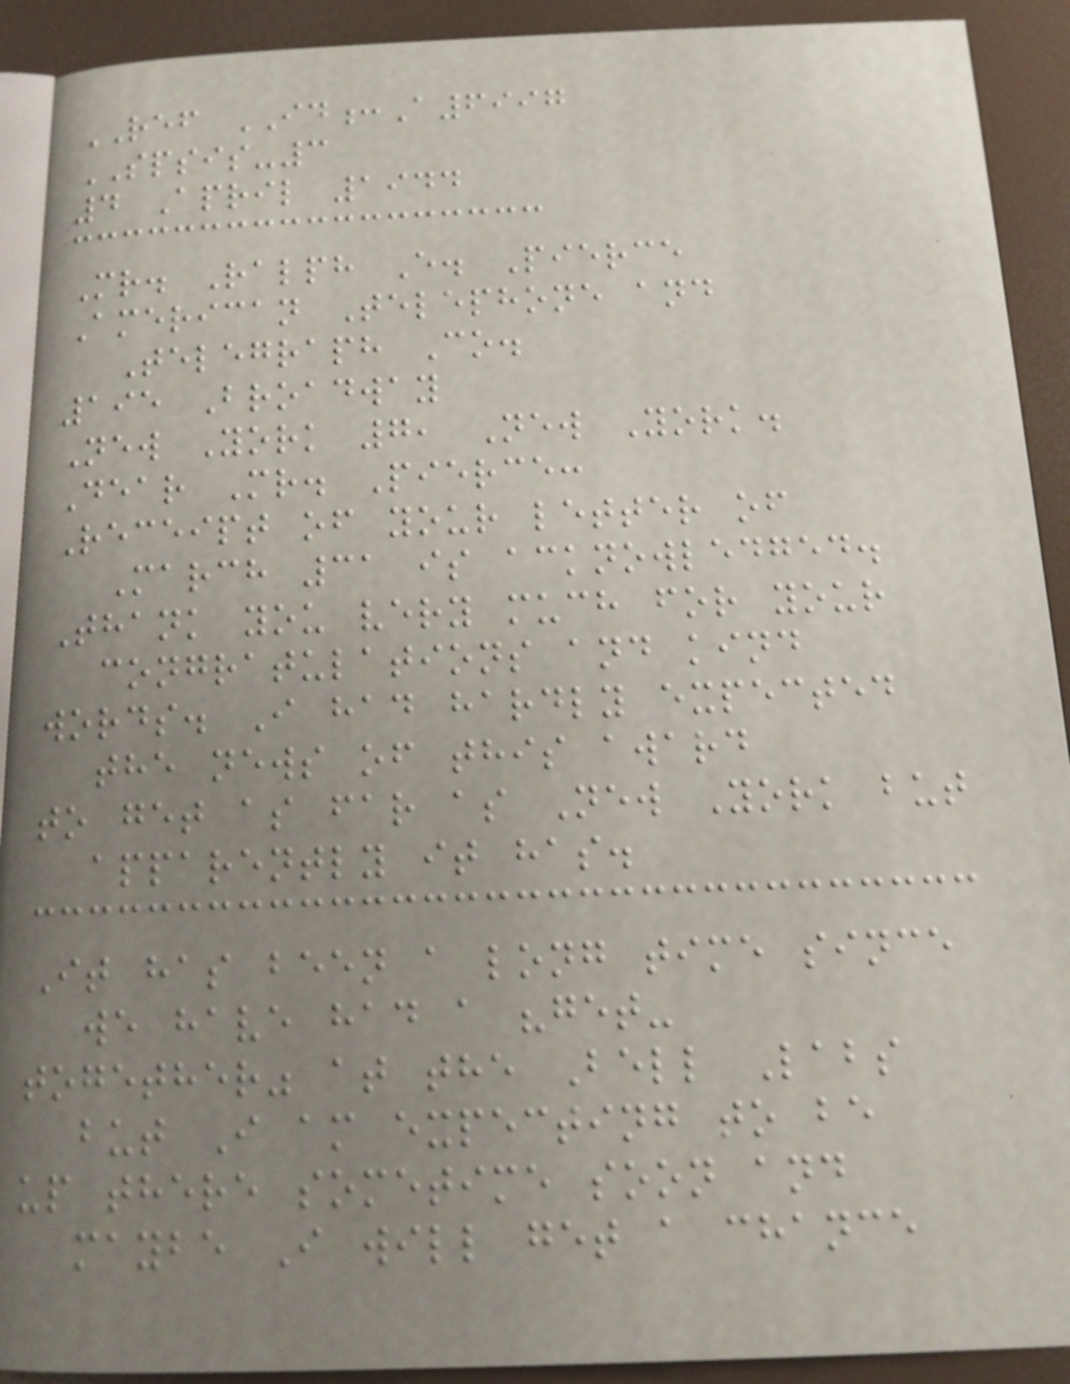REF ID:A6997
SPSIS-3
4 April 1944
Mr. Ralph E. Pierce
American Telephone and
Telegraph Co.
195 Broadway
New York 7, New York.
Dear Mr. Pierce:
Receipt of your letter of
March 31 is acknowledged.
Thank you very much for your
congratulations and kind
words. I had hardly expected
the news of this award
to get as far as New York but
apparently it has.
It has been a long time since
we have had a "get-
together" at the Bell Labs
but I am expecting to be
up there sometime soon and
maybe I will get a chance
